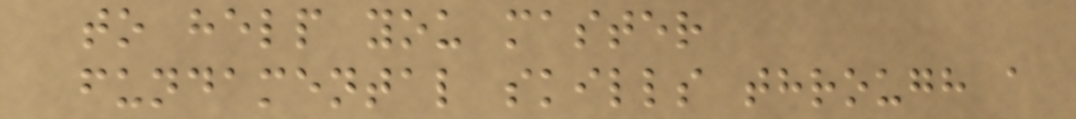to help you master
fundamental skills through a
